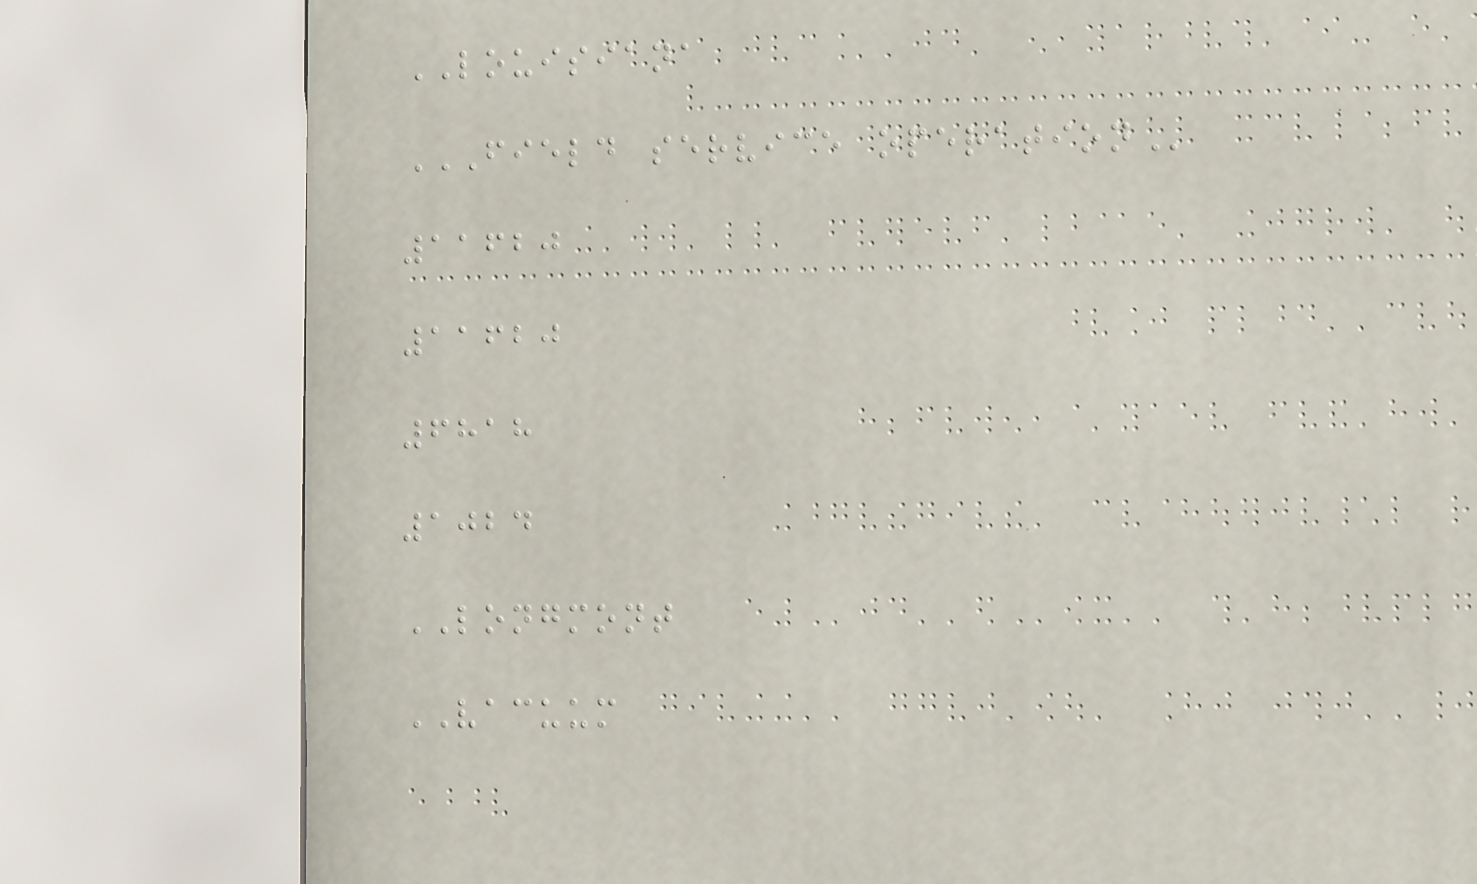LOUISIANA
FIELD SERVICE OPERATION
11620
11620
6818
1024
LONGMONT
VACUUM
